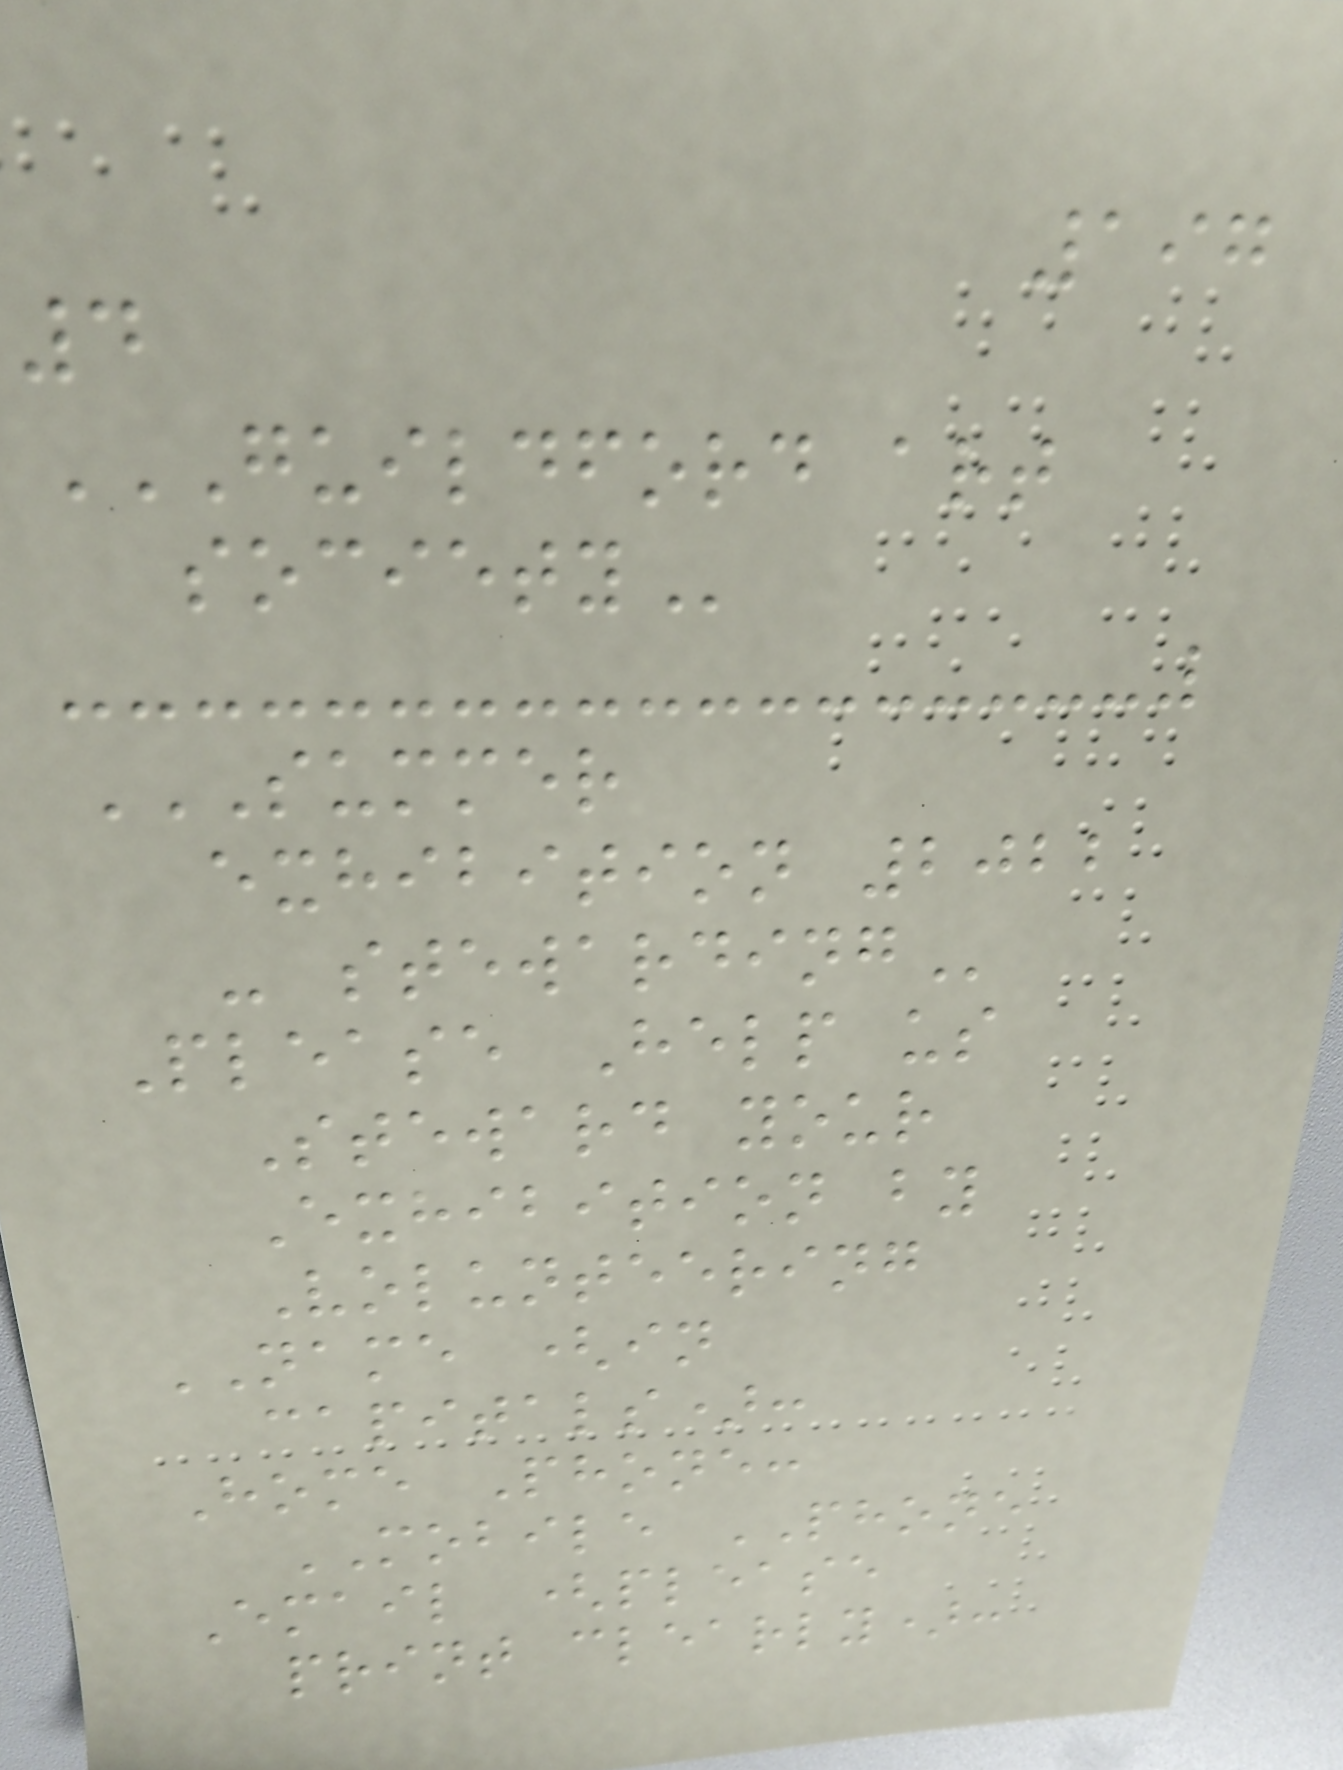197
4
GUILDFORD ART
SOCIETY
SUMMER
EXHIBITION 2022
- STEWARDING
Please Help us
Steward your
Exhibition by
Volunteering
NAME (in
capitals):
Home Phone:
MOBILE PHONE
Email (please
print clearly):
